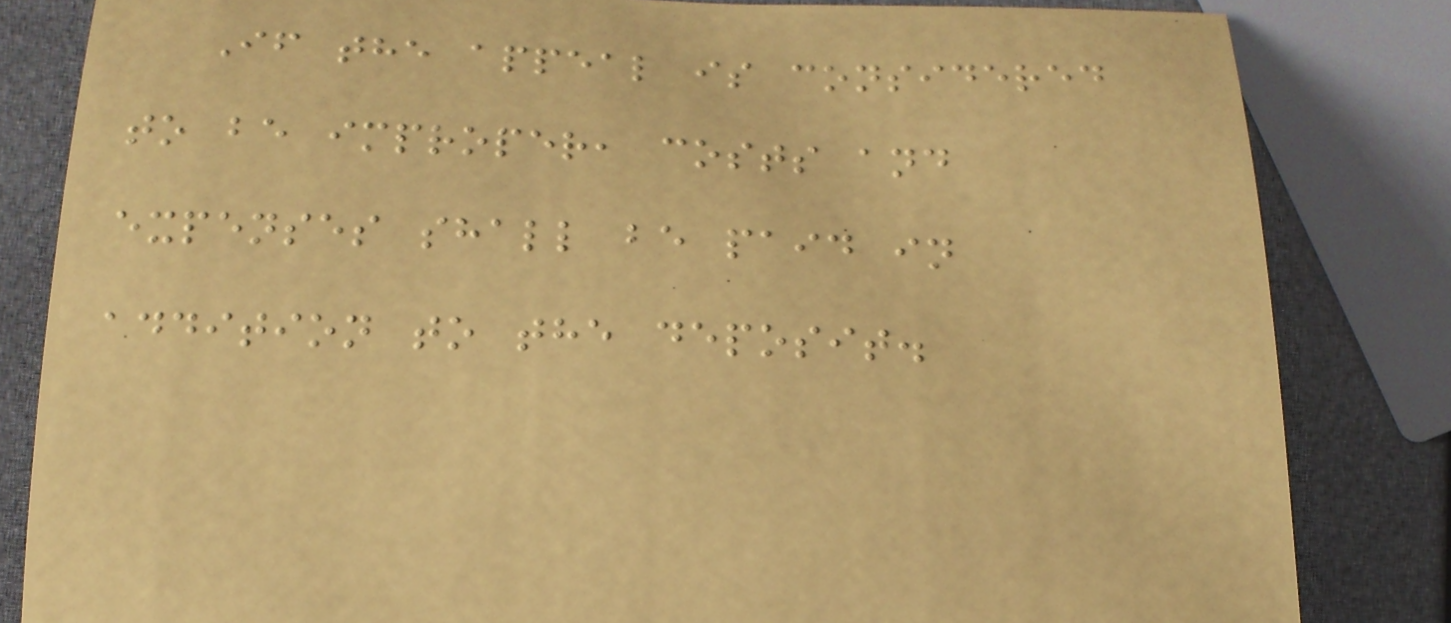If the appeal is considered
to be improper, costs and
expenses shall be paid in
addition to the deposit.
